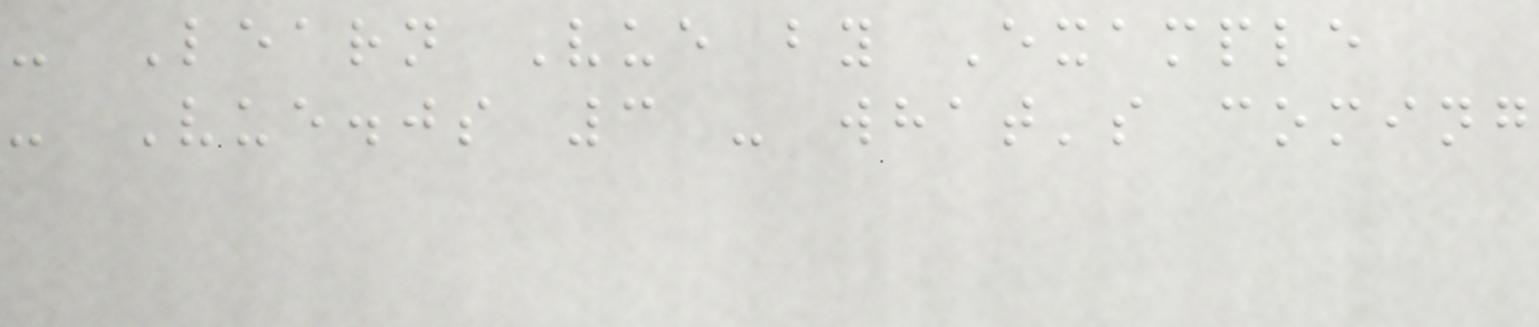- Learn Vue by Example
- Vue.js 3 - what's coming
